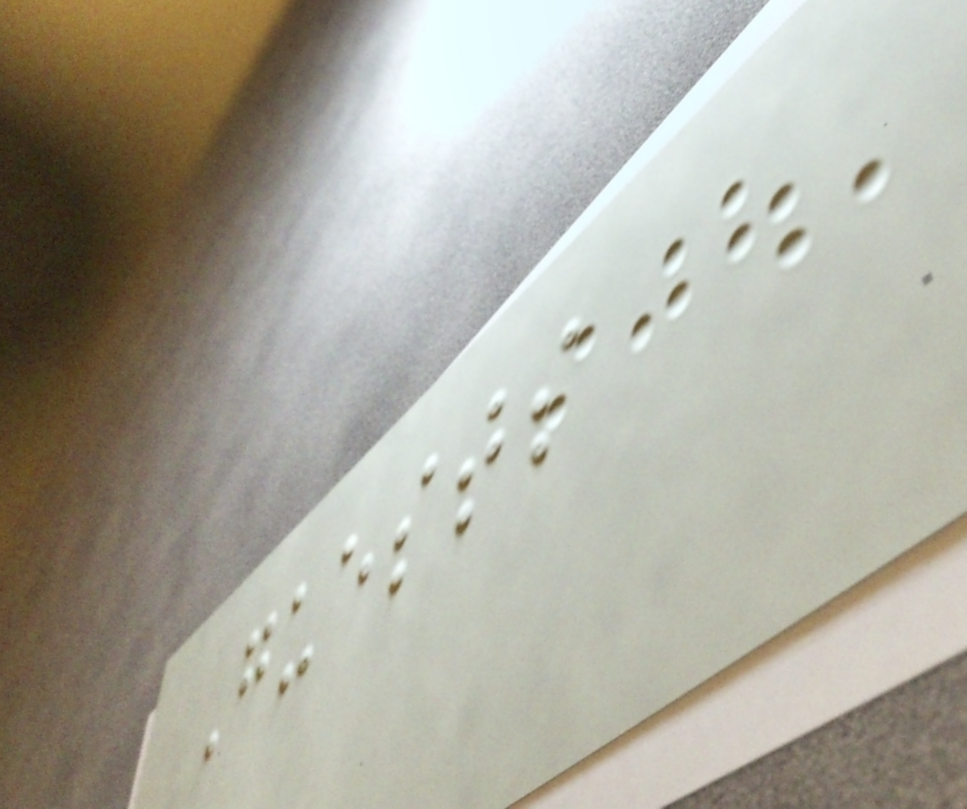Guests
